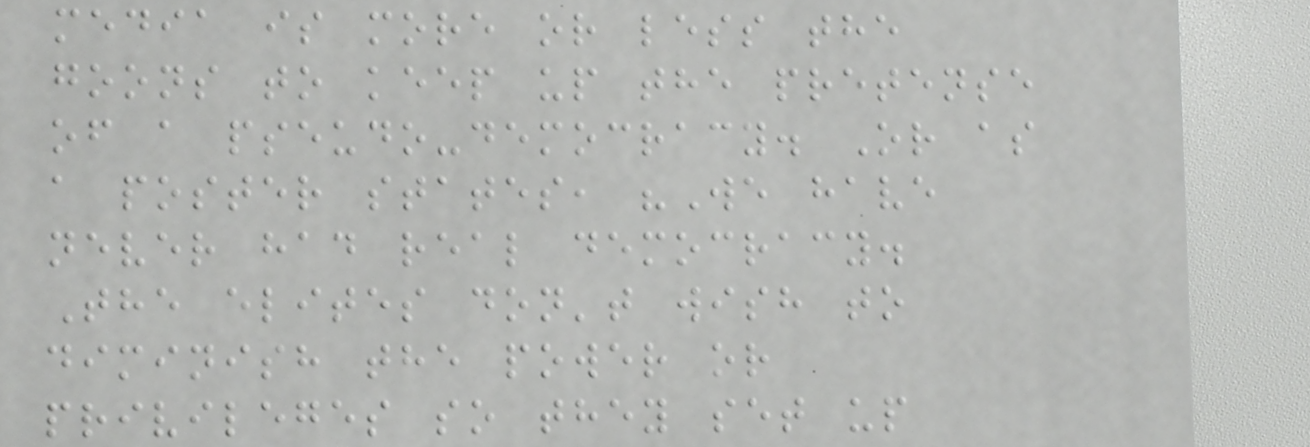media is more or less the
goons to keep up the pretense
of a pseudo-democracy. Or as
a poster states, "We have
never had real democracy.
The elites don't wish to
diminish the power or
privileges so they set up
